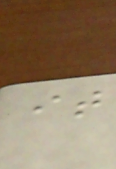it
